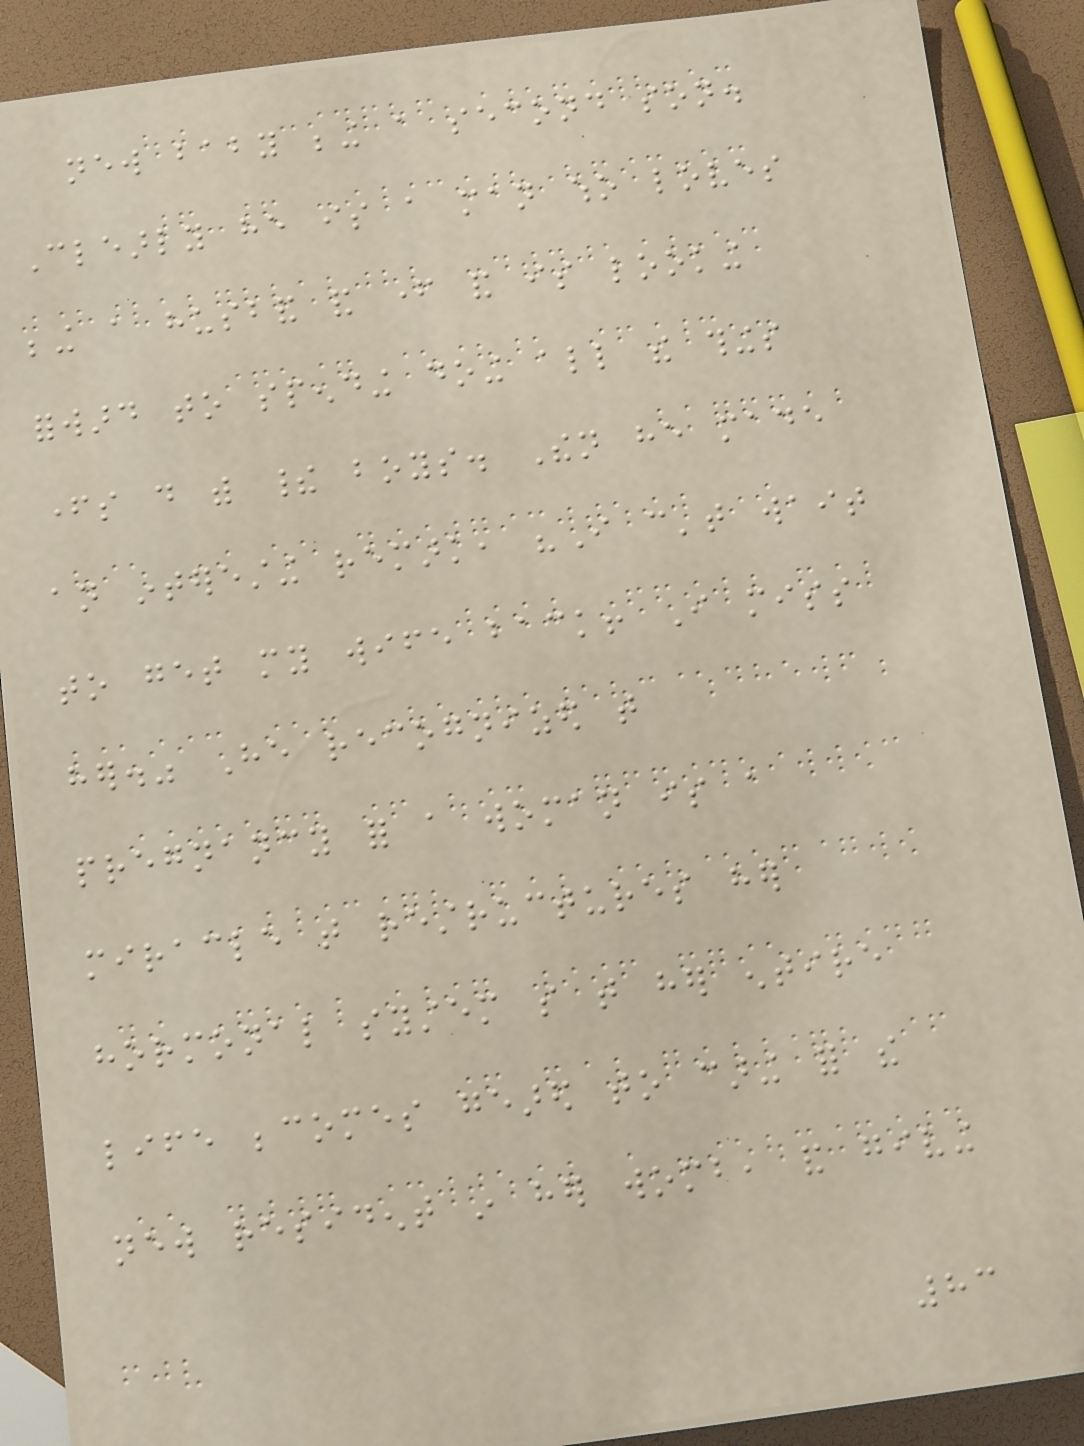new baby being a second son.
Clearly he is a man who loves
being a husband and father and is looking
forward to spending doing all the things
fathers do with their boys. Then he made
an interesting remark, "I can't wait
to get my wife back! I miss
her." He recognized that
pregnancy for a woman is a
miracle that restructures her
hormonal system so that her entire
life becomes geared to caring for the
new resident in her womb, and giving
83
